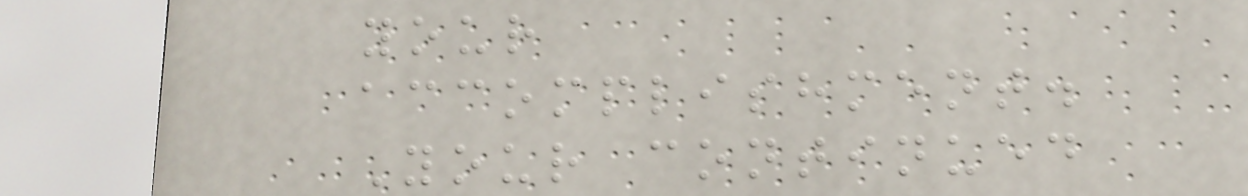your
accomplishment.
Your continued
